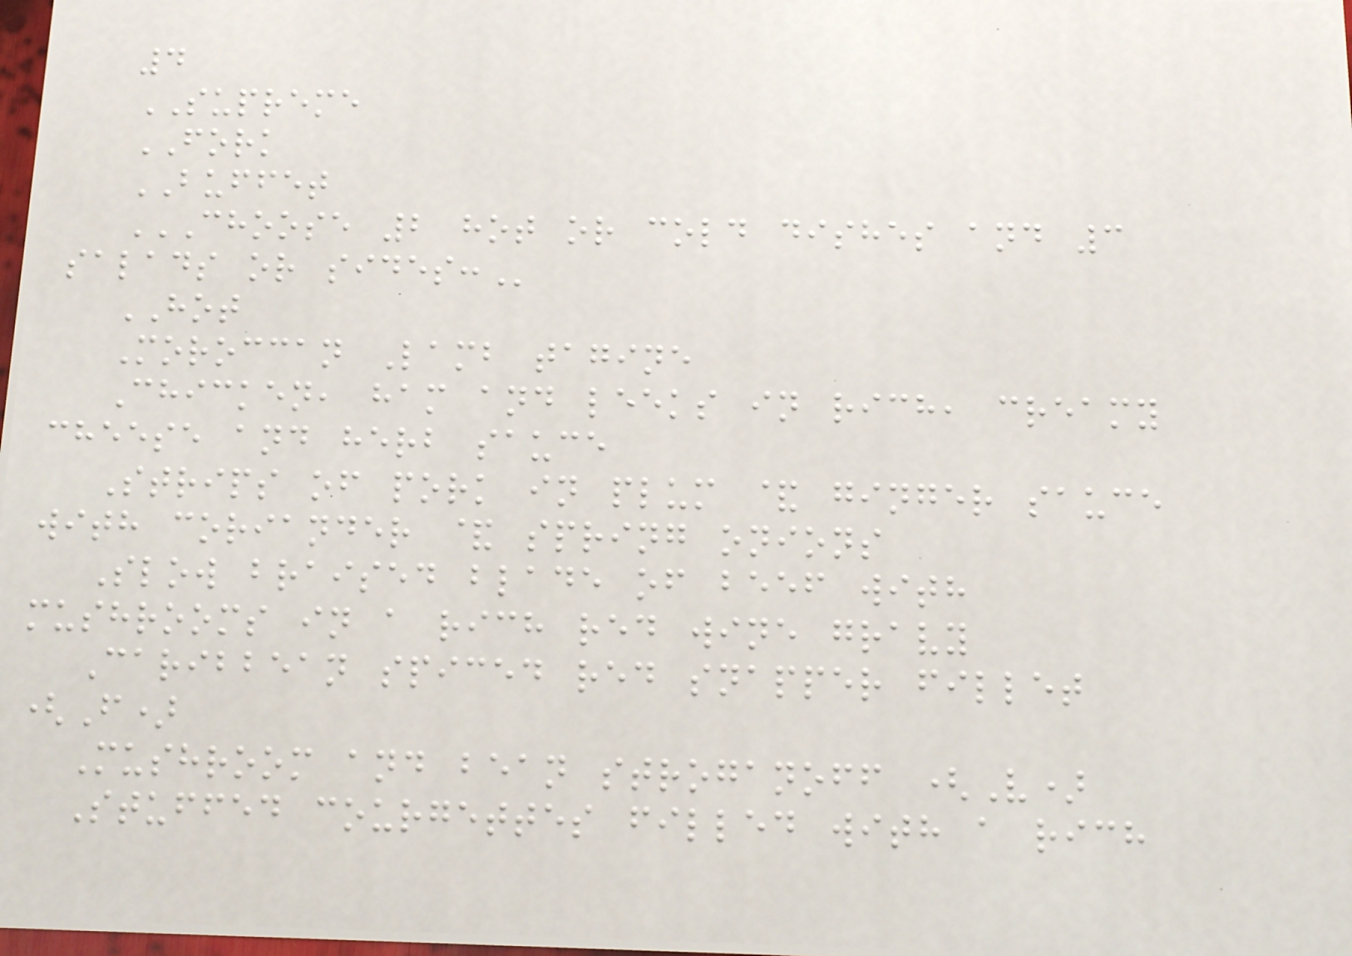4
SUPREME
FORK
BUFFET
CHOOSE 2 HOT OR COLD DISHES AND 3
SALADS OR SIDES:
HOT
Moroccan Lamb tagine
Chicken, ham and leeks in rich, creamy
cheese and herb sauce
Strips of pork in plum & ginger sauce
with coriander & spring onions
Slow braised blade of beef with
mushrooms in a rich red wine gravy
Caribbean spiced red snapper fillet
(F)
Mushroom and bean stroganoff (V)
Stuffed courgettes filled with a rich
